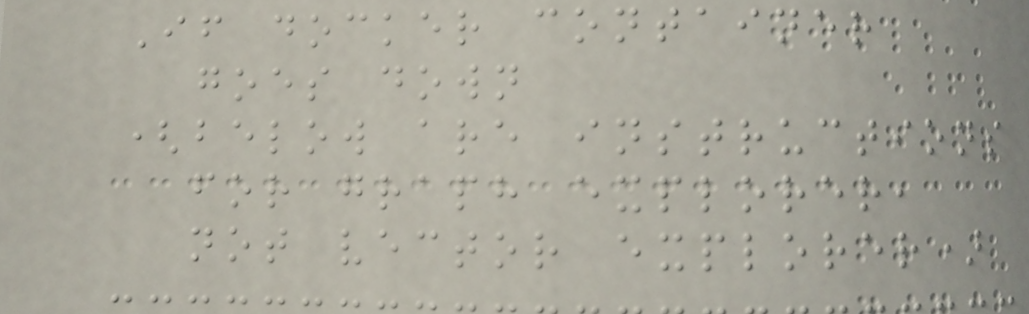If docker container
goes down
(below are instructions
for graph explorer,
not vector explorer)
